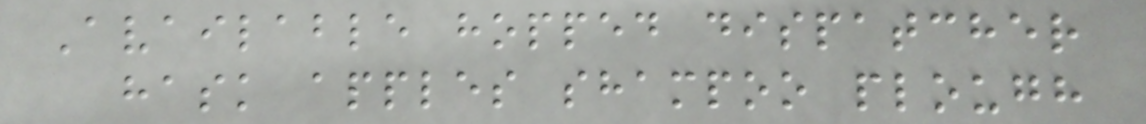Available hopped dispatcher
hask apples shampoo plough
